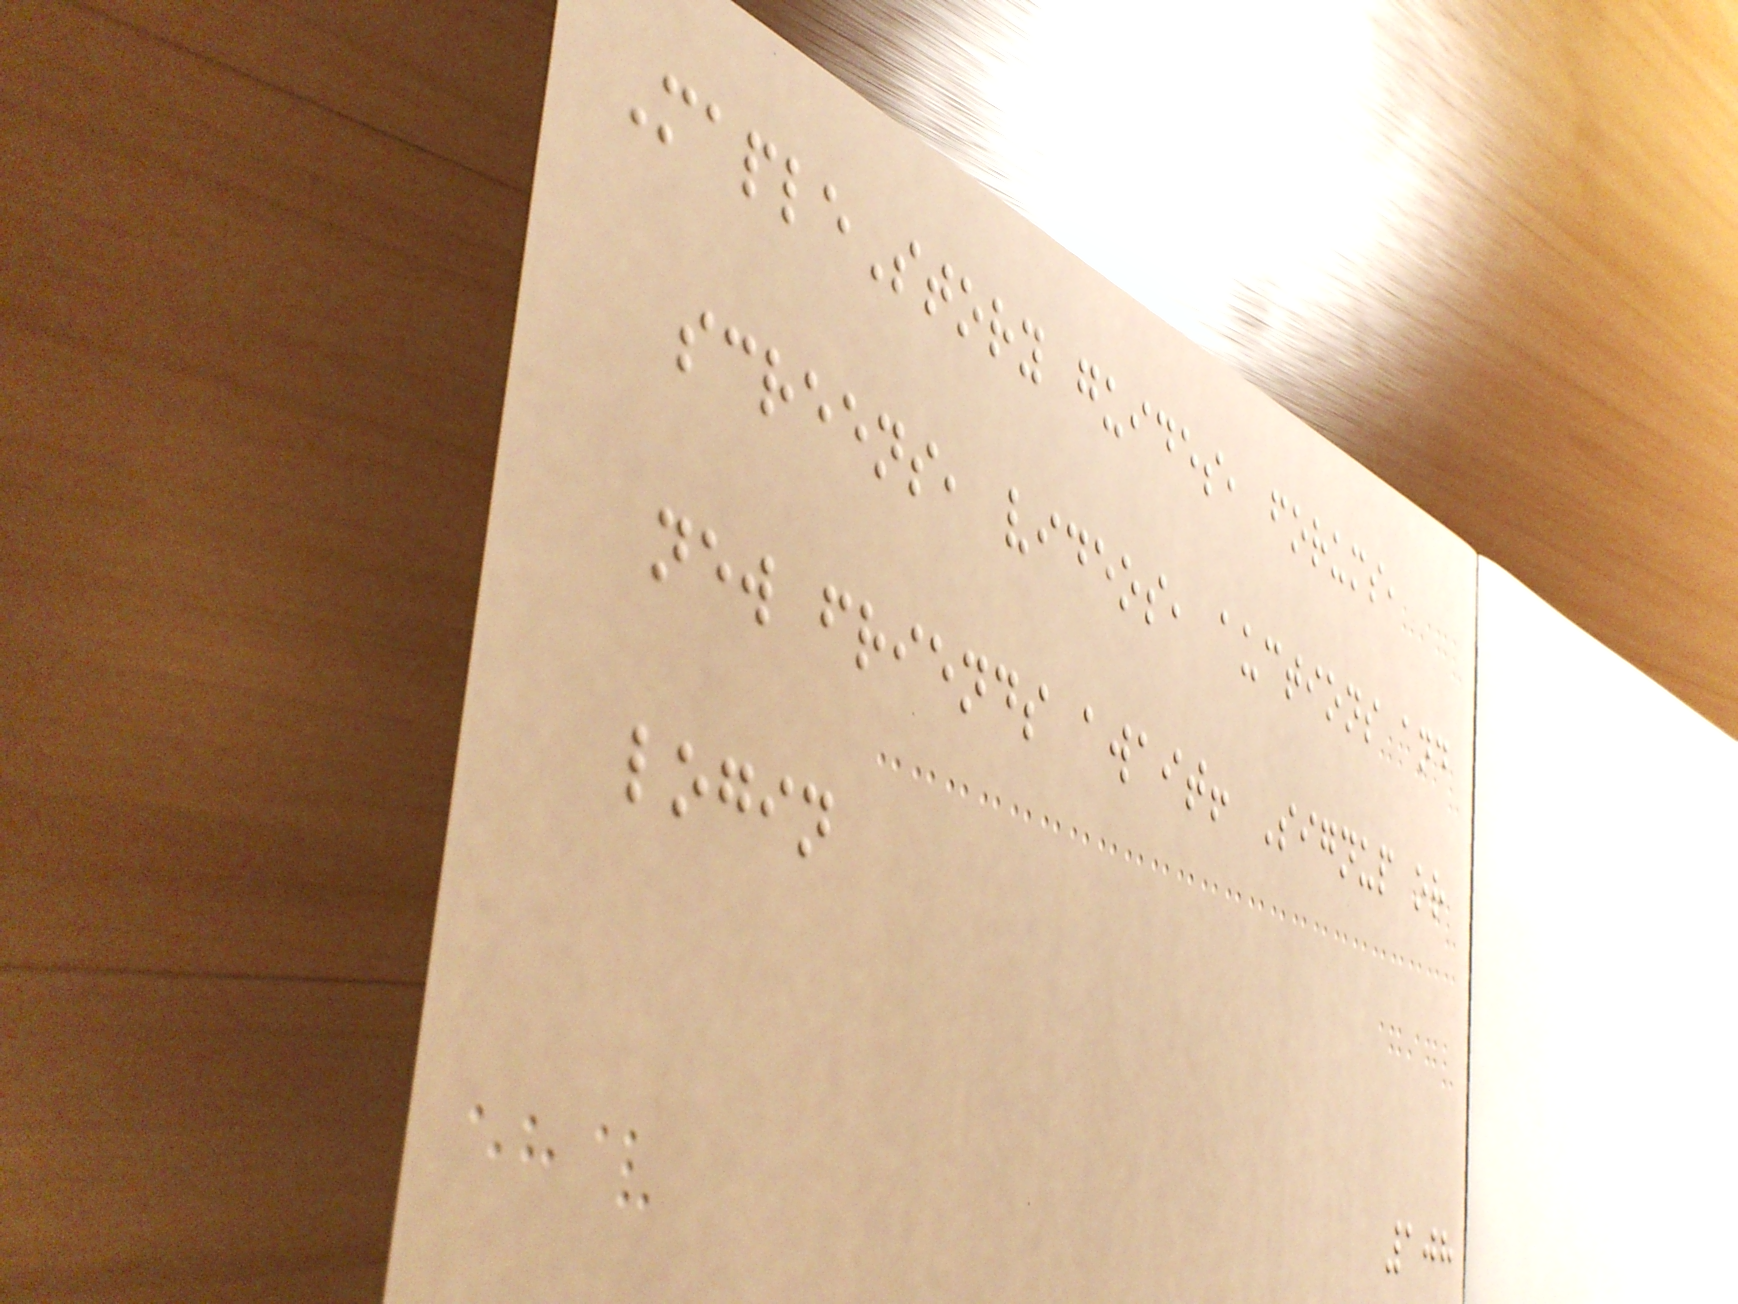MapleStory guides, forums,
screens, videos, auctions and
new friends await! Signup or
login
108
